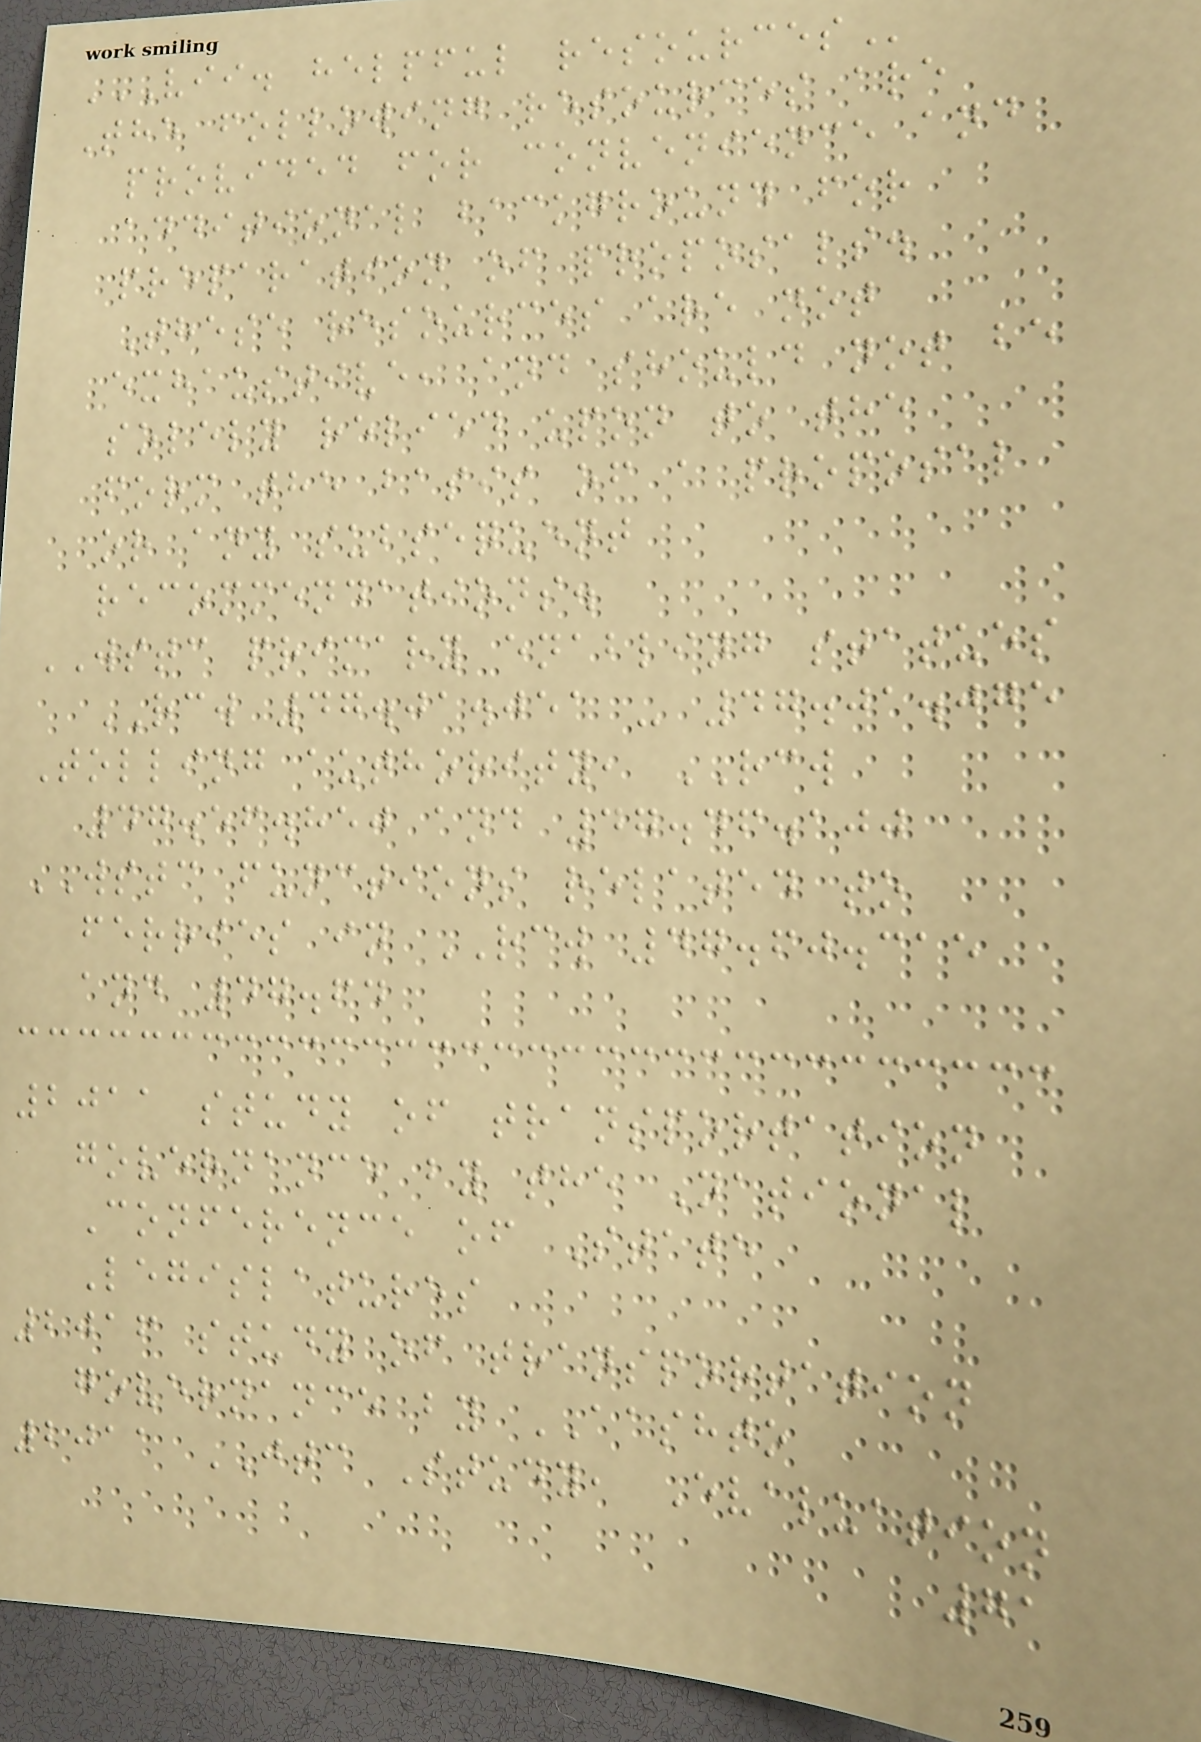VII. HELPFUL RESOURCES
The following resources are
provided for convenience and
additional background for
preparation of proposals.
These resources are not
exhaustive, and should not be
solely relied upon to the
form the basis of a proposal
or any subsequent
recommendations.
WSTC primary enabling statues
RCW 47.01.051 - 47.01.075
Tolling authority, RCW
47.56.850 and 47.46.100
WSTC functions related to
ferries in RCW 47.60.315
and 47.64
2011 study of transportation
governance by the National
Conference of State
Legislatures
2016 study of transportation
governance by AASHTO
2011 JTC Study, Evaluation
71
